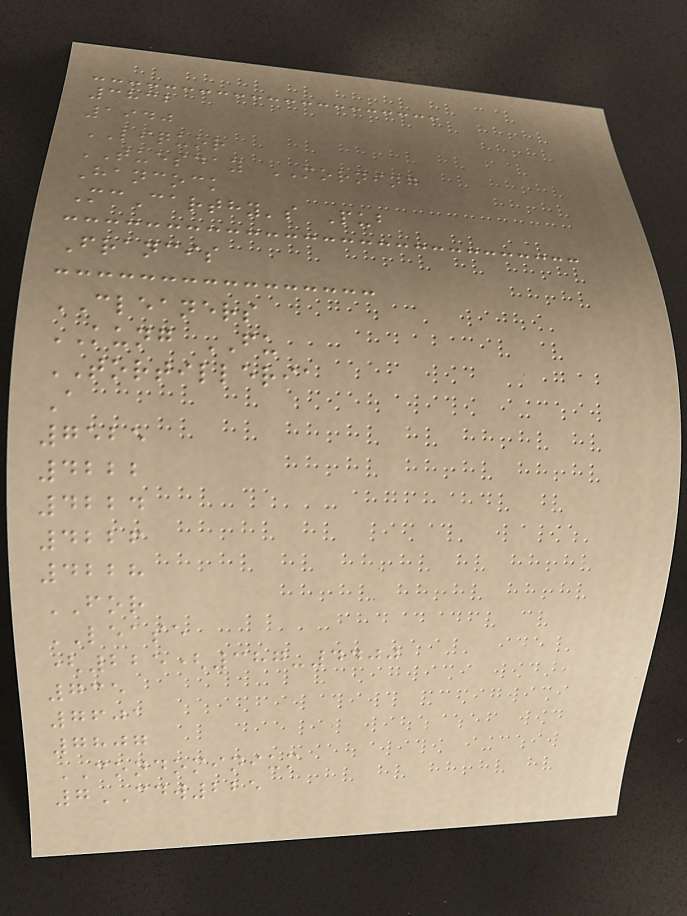3832
1940
LIQUOR
TUESDAY MORNING
Hancock
McCarthy's Pub
Francis
CLEANERS
KUNG FU
TORTILLERIA
A
7525
4222
4224
4226
4228
FOR
LEASE
(225(387-4400
735
7601
7807
CONDOMINIUM
7CDW225
